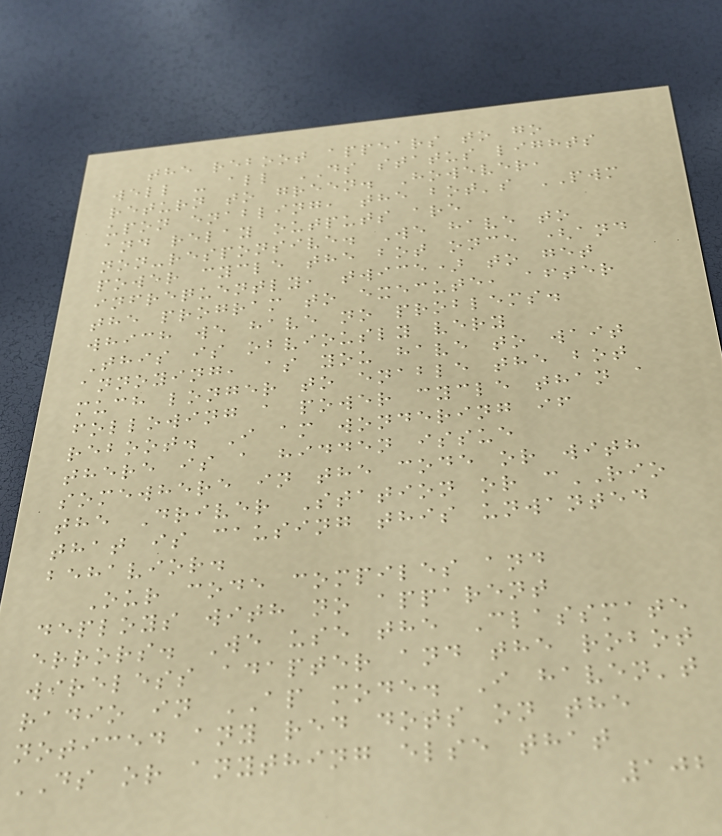the reboot appears to go
well - all DS status lights
return to green. However,
upon enabling, the bot's PWM
and relay outputs are
non-responsive. We have to
power cycle the bot once (and
infrequently, twice) to get
the program to execute, after
which we have no problems.
This is obviously very
annoying, as you have to wait
much longer to enable the bot
following a power cycle than a
reboot. I am wondering if
there is a hidden issue
somewhere in the code or with
the Driver Station or cRIO
that is causing this unwanted
behavior.
Our code compiles and
deploys with no apparent
errors. We use the Classmate
wireless adapter and the robot
radio in AP mode. I haven't
noticed any red dots on the
DS or anything else that
102
